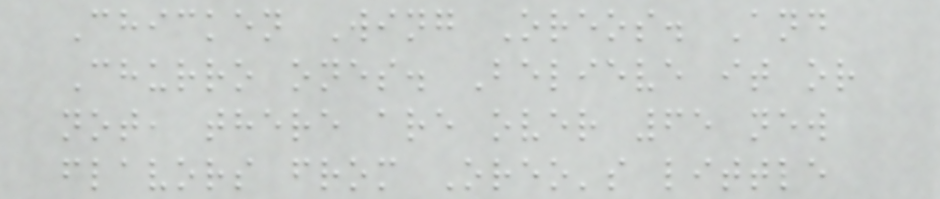Chicken Wing Oreos. And
Churro ones. Believe it or
not, there are over 65 new
flavors from Oreo's little
